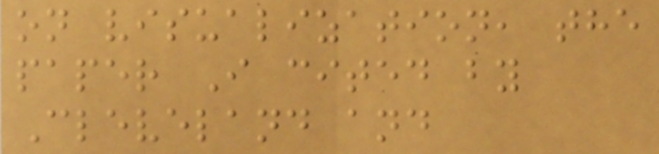on visualization, the
paper I cited by
Cleveland and
